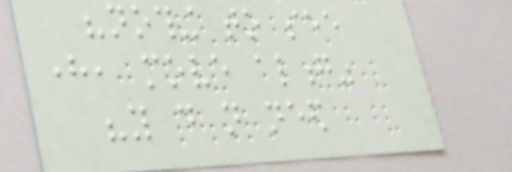"nothing to see
here, move along"
"you do not need
